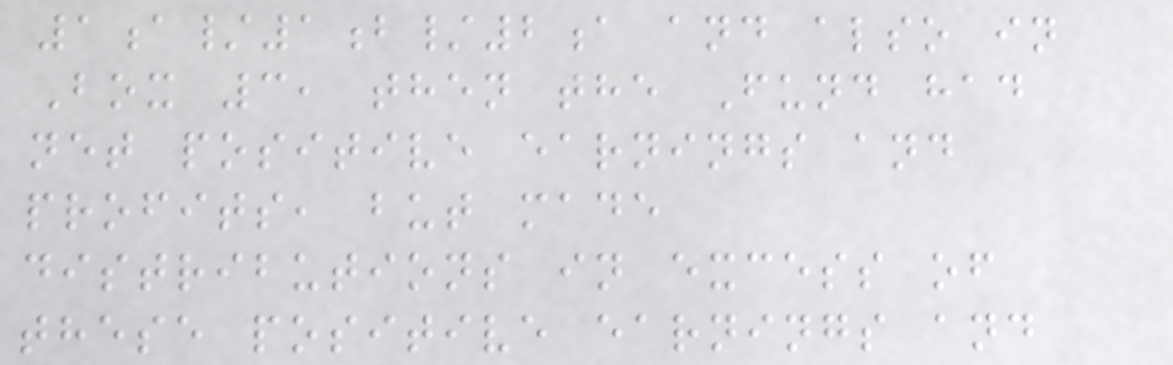1a/1b/2a and also in
Box 3, then the Fund had
net positive earnings and
profits, but made
distributions in excess of
these positive earnings and
